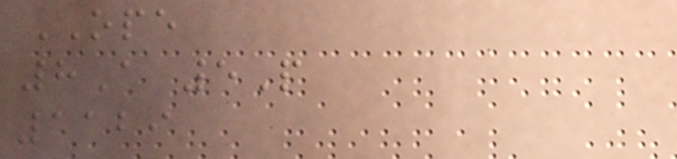OPE
8A 5P
1129
